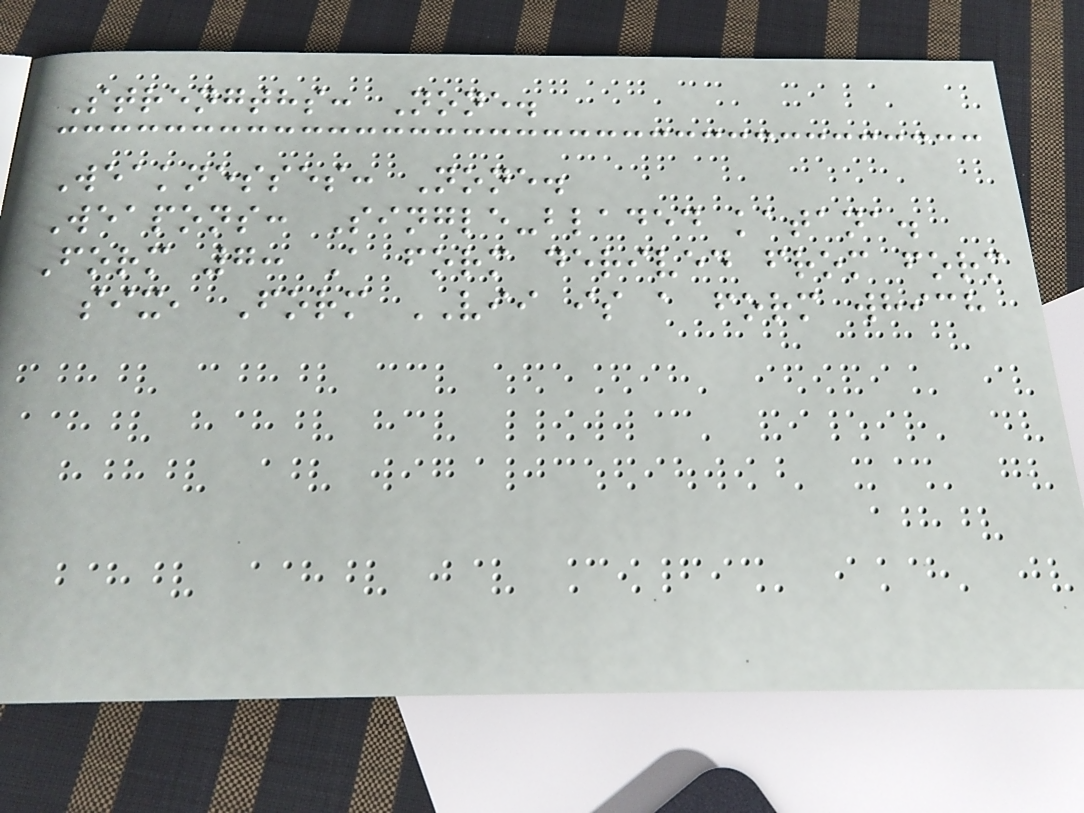Strengths: None.
Weaknesses: None.
Weapons: Single-bladed katana.
Form 7: A form derived from form
six, Form VII is a form which
